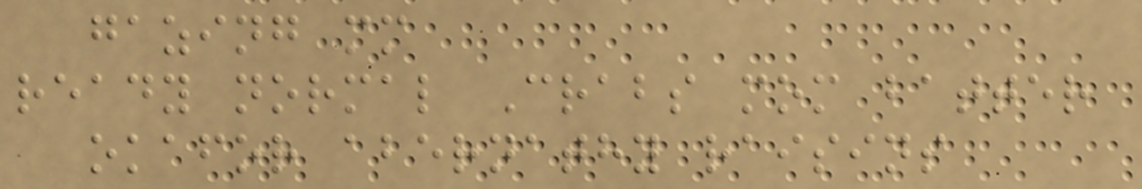gazing mm
ready normal Crabs mom batter
okafor abernathy raisins
